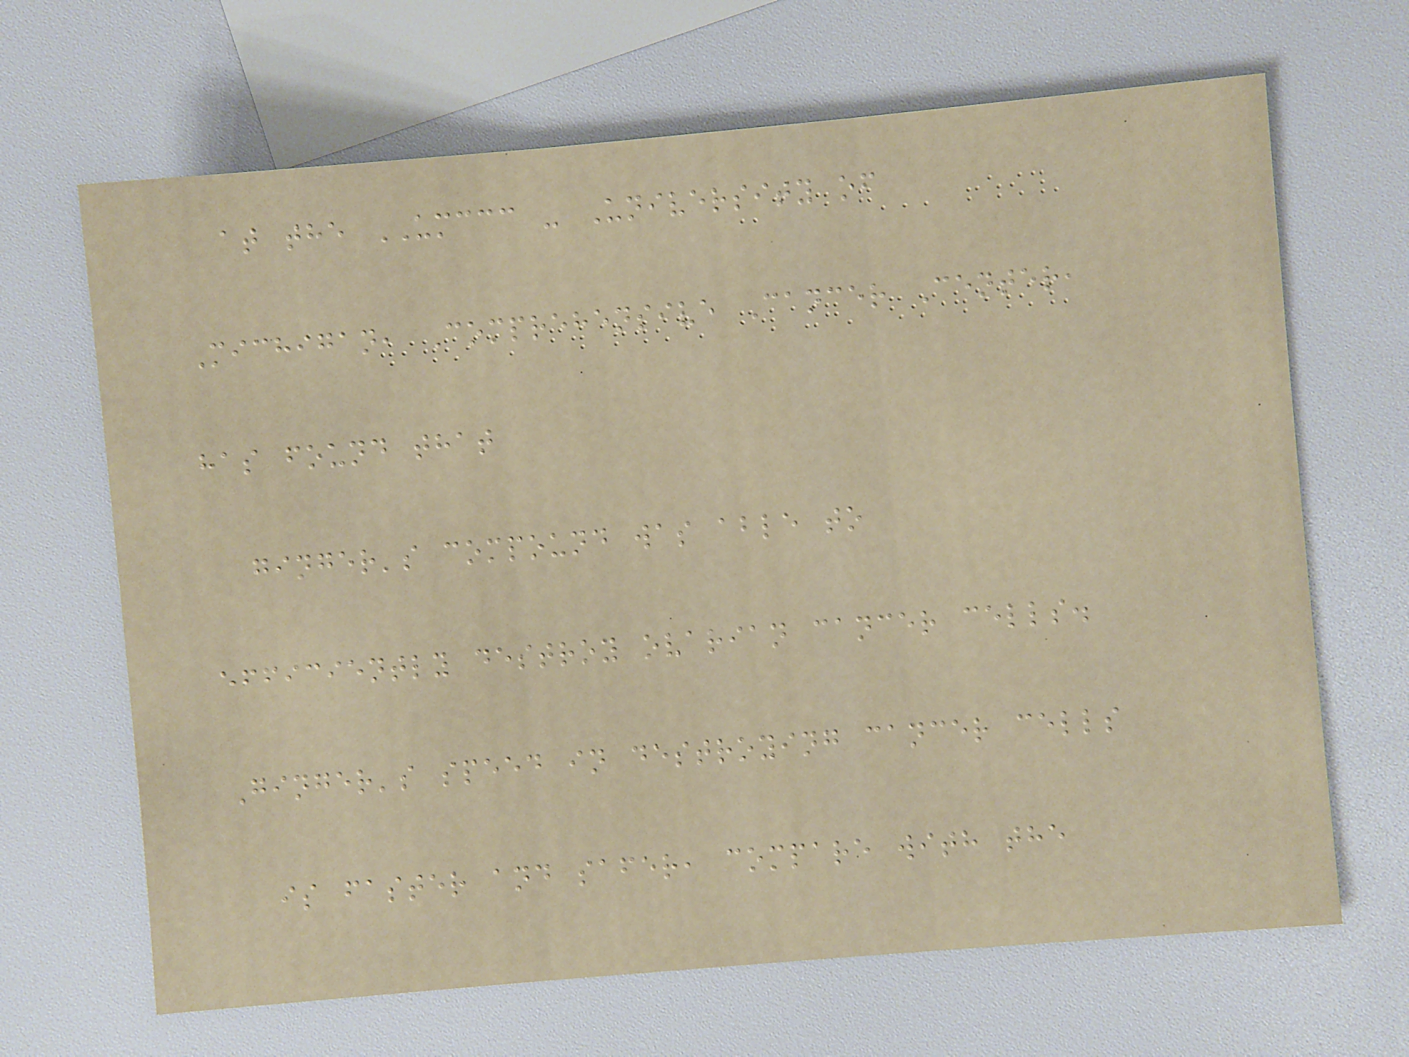at the UMCCC - University of
Michigan, Comprehensive Cancer Center,
has found that
ginger's compound was able to
efficiently destroy ovarian cancer cells.
Ginger's speed in destroying cancer cells
is faster and safer, compare with the
